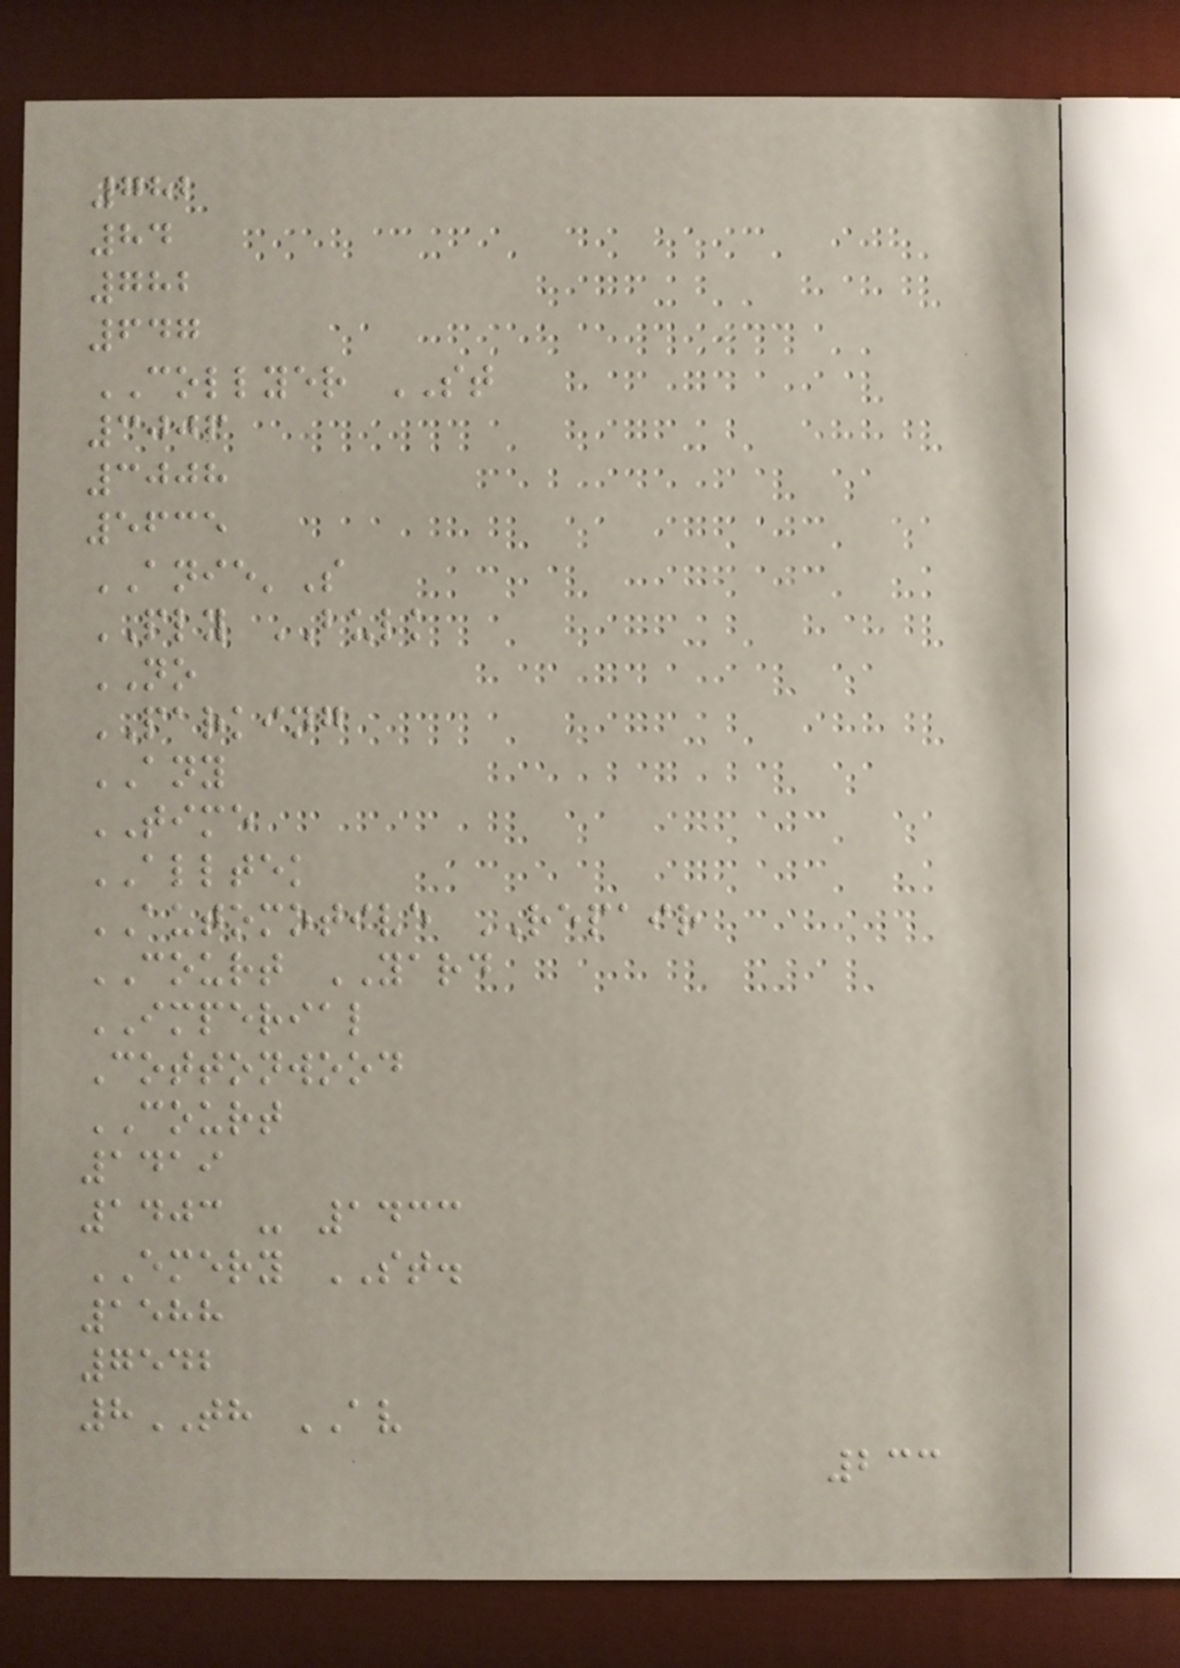782
84
782
647
COLLYER ST
3006
3008
5635
ANIE'S
PLY BULK
NO
PARKING
ANY
TIME
ALLTEK
AUTOMOTIVE REPAIR
COURT YARD
IMPERIAL
Cottonwood
COURT
1419
1403 - 1433
EMERY ST.
1588
7542
8TH AV
233
